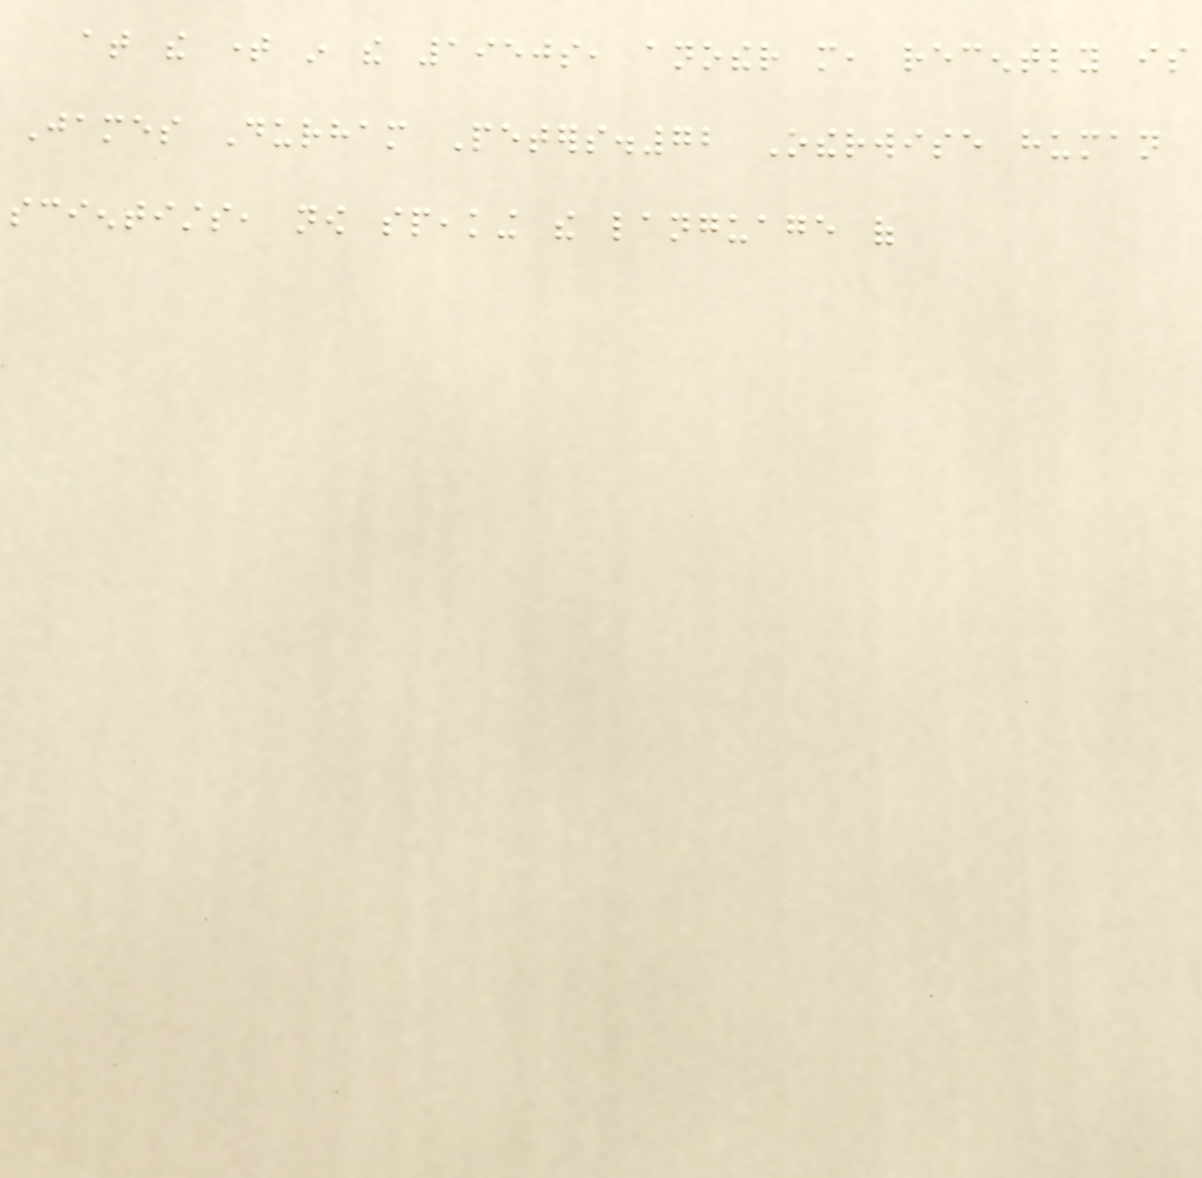at the time in the 1950s, another more, recently is
James Durham Peters.72 Otherwise human
scientists, now speaking the language of
